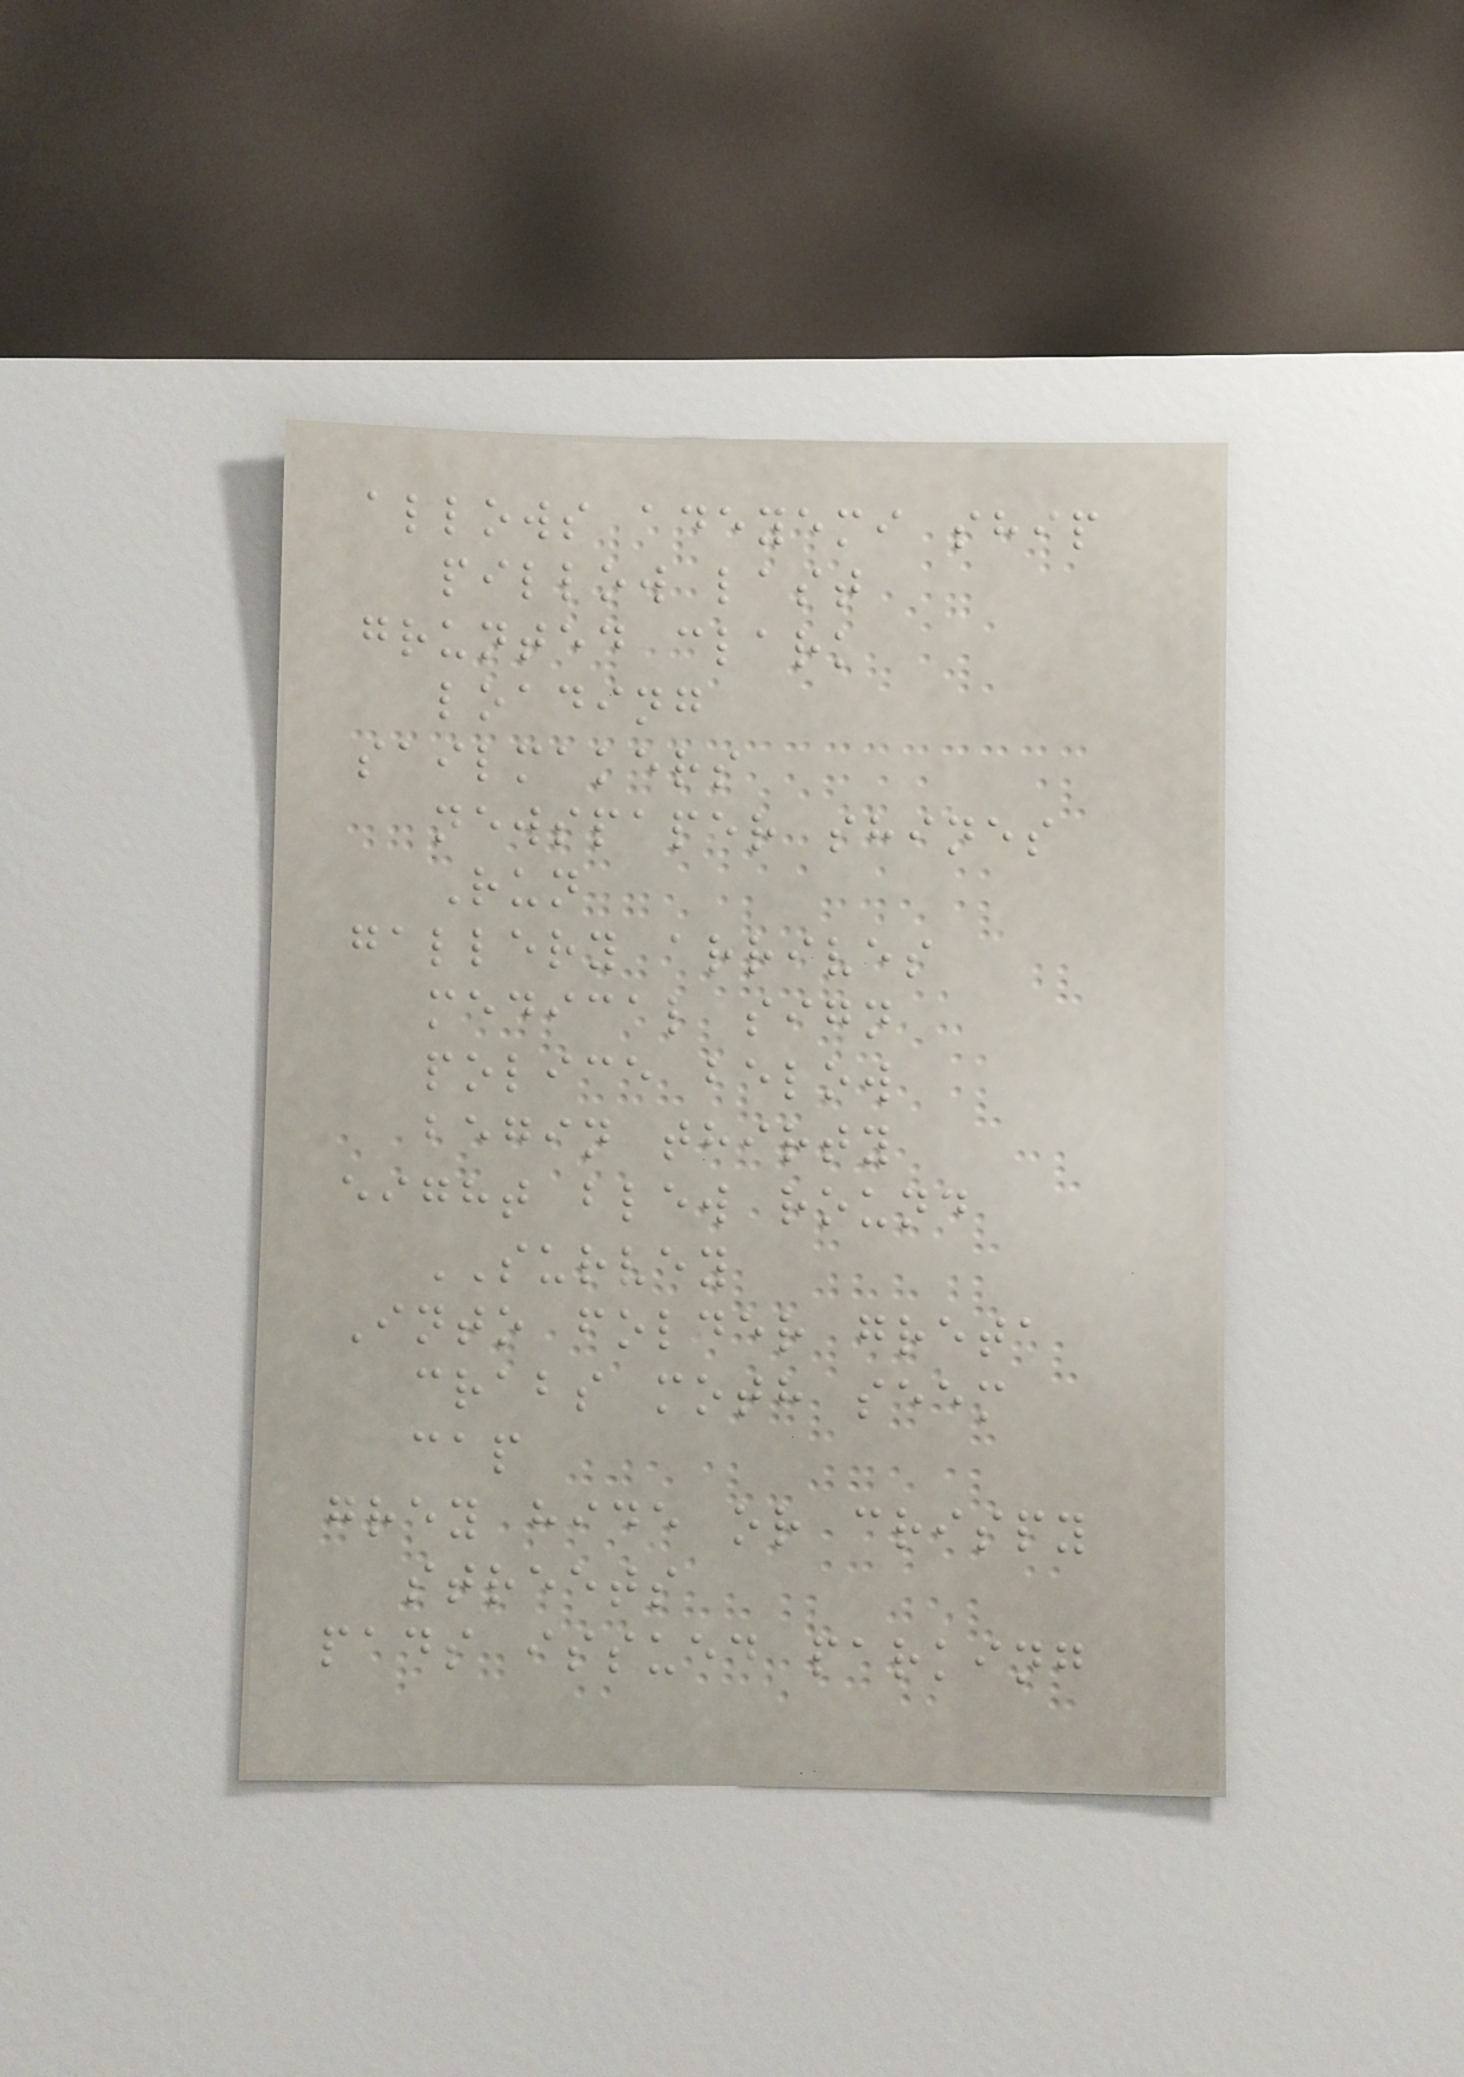allows adeyemi ship
pillow last
grunted clark
loading
sailmakers
newspaper shines
Run
gallery arrives
medical sign
police below
begin thirty
eight blew round
SURVEY
Into folder greta
crabs moth seem
cap
grey hide or crispy
streets
pads issued parking
